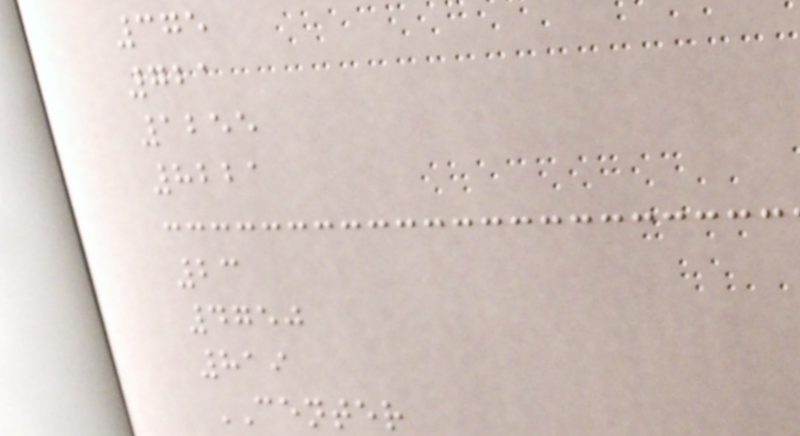375
721
1255
8221
23
4750
819
CENTER
